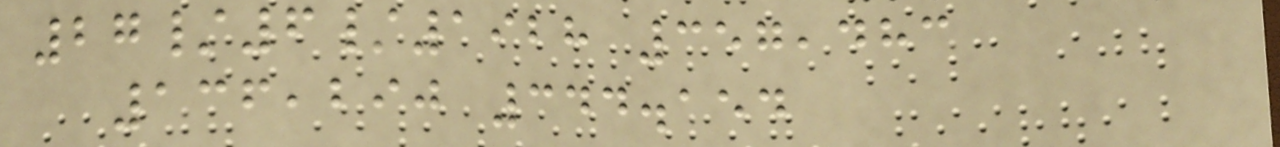27/6/1928 357,483
136,290 344.154
